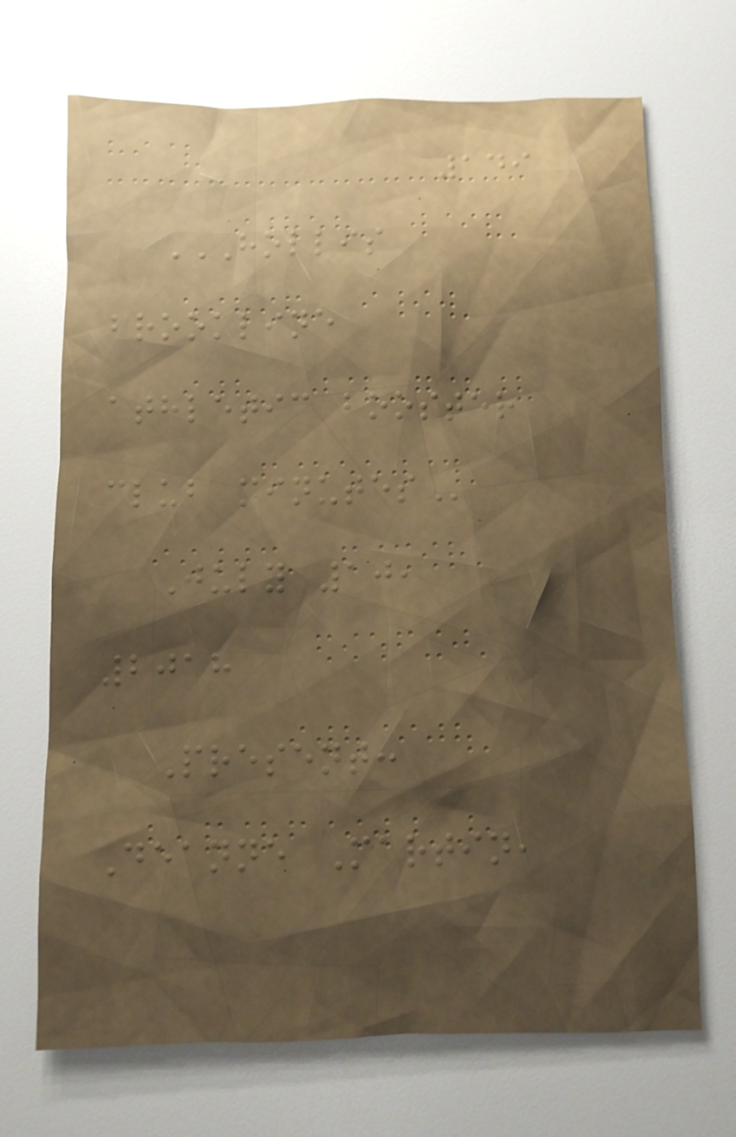149
HOLLIS
BROOKLINE
ATHLETIC BOOSTER
CLUB MINUTES
July 10,
2018
Present:
Deanne Martin,
